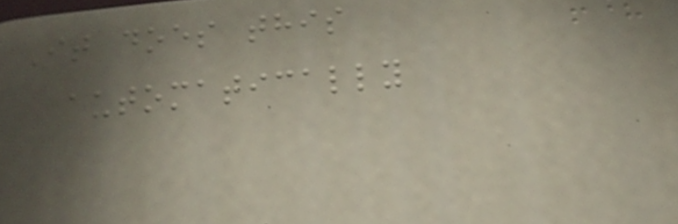It does this
automatically
